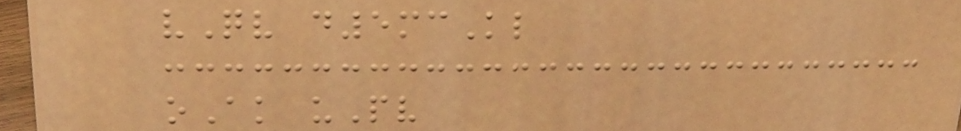vQv d5mcKl
oAk uPv
